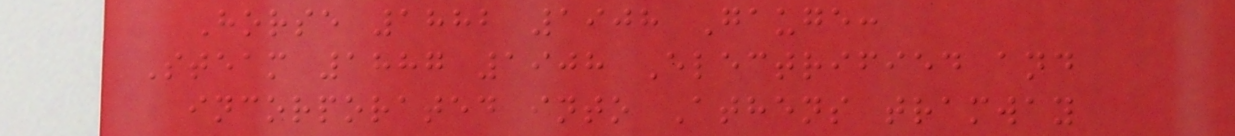Horse 1882 1908 Gauge:
Steam 1887 1908 Electrified and
incorporated into Athens tramway
